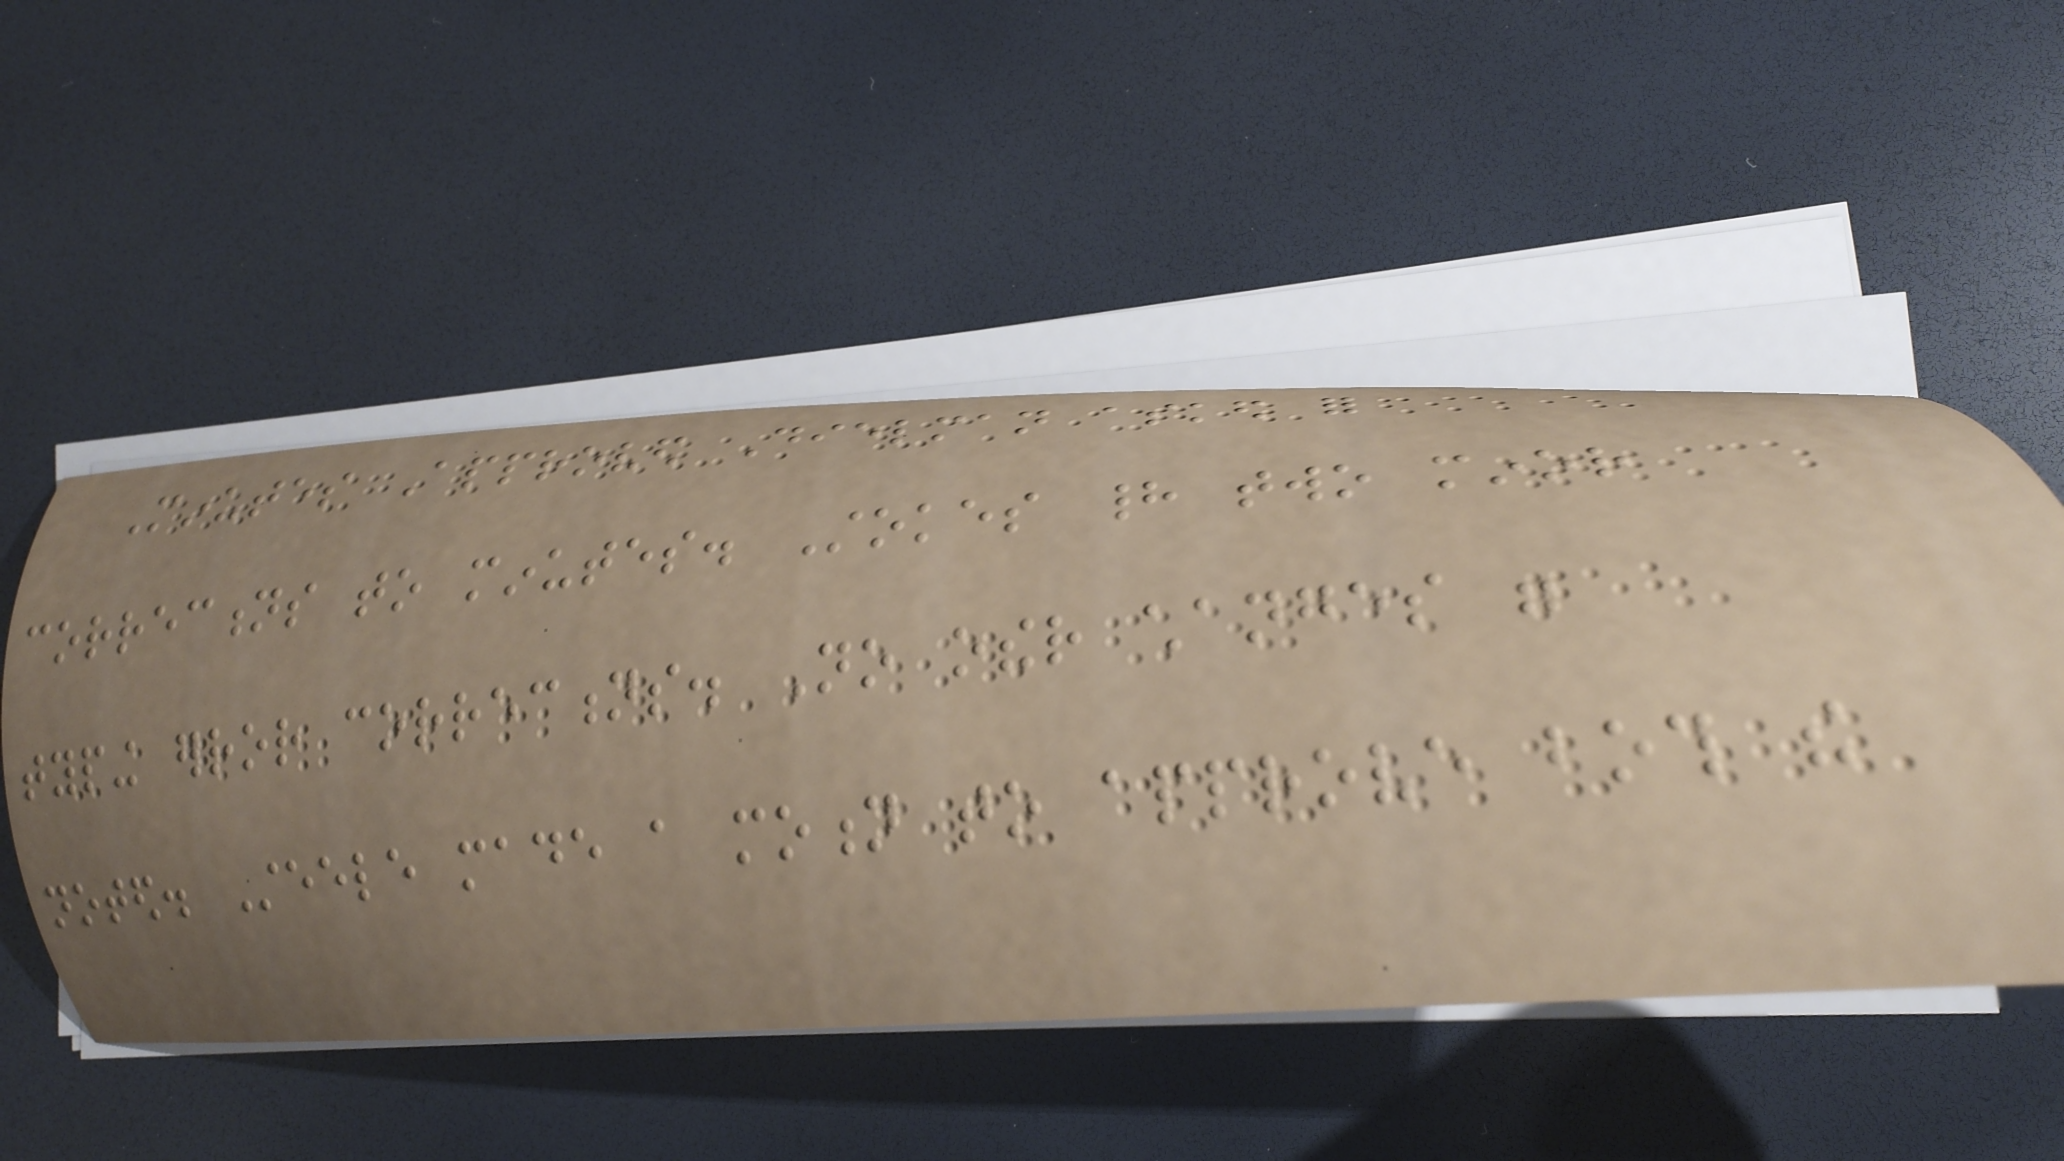Minutes Approved Dielman asked for
corrections to minutes. Stokes had two minor
typing error corrections. No other changes were
noted. Steele made a motion to approve both the
